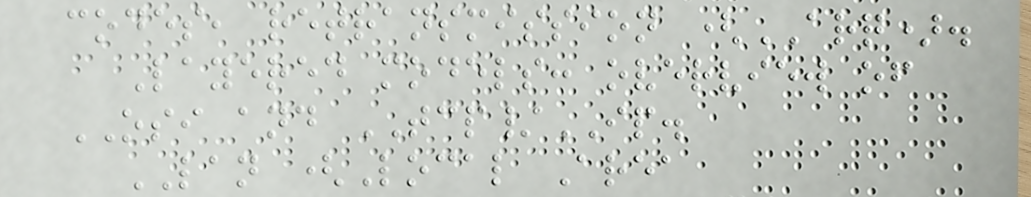codes, retransmission (ARQ).
Layered models: overview of
OSI and TCP/IP.
LAN (Local Area
